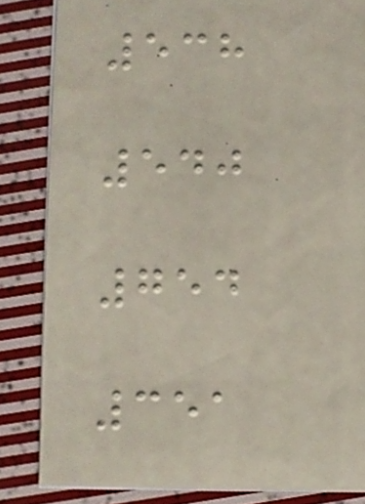538
540
754
351
